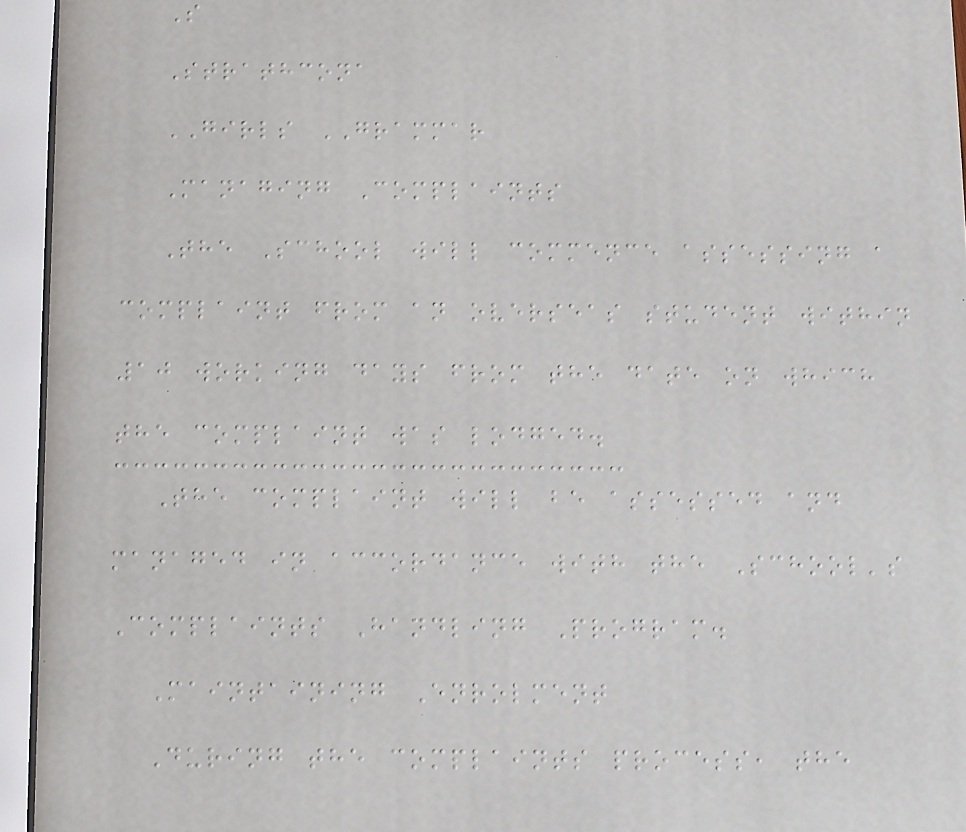S
Strathcona
GIRLS GRAMMAR
Managing Complaints
The School will commence assessing a
complaint from an overseas student within
10 working days from the date on which
the complaint was lodged.
The complaint will be assessed and
managed in accordance with the School's
Complaints Handling Program.
Maintaining Enrolment
During the complaints process, the
